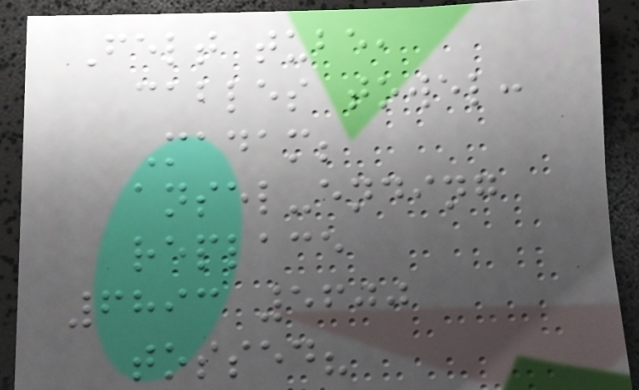Felt tube,
cables towel:
Madam;
ansel-ending
replace
6893 5600
tossed?
